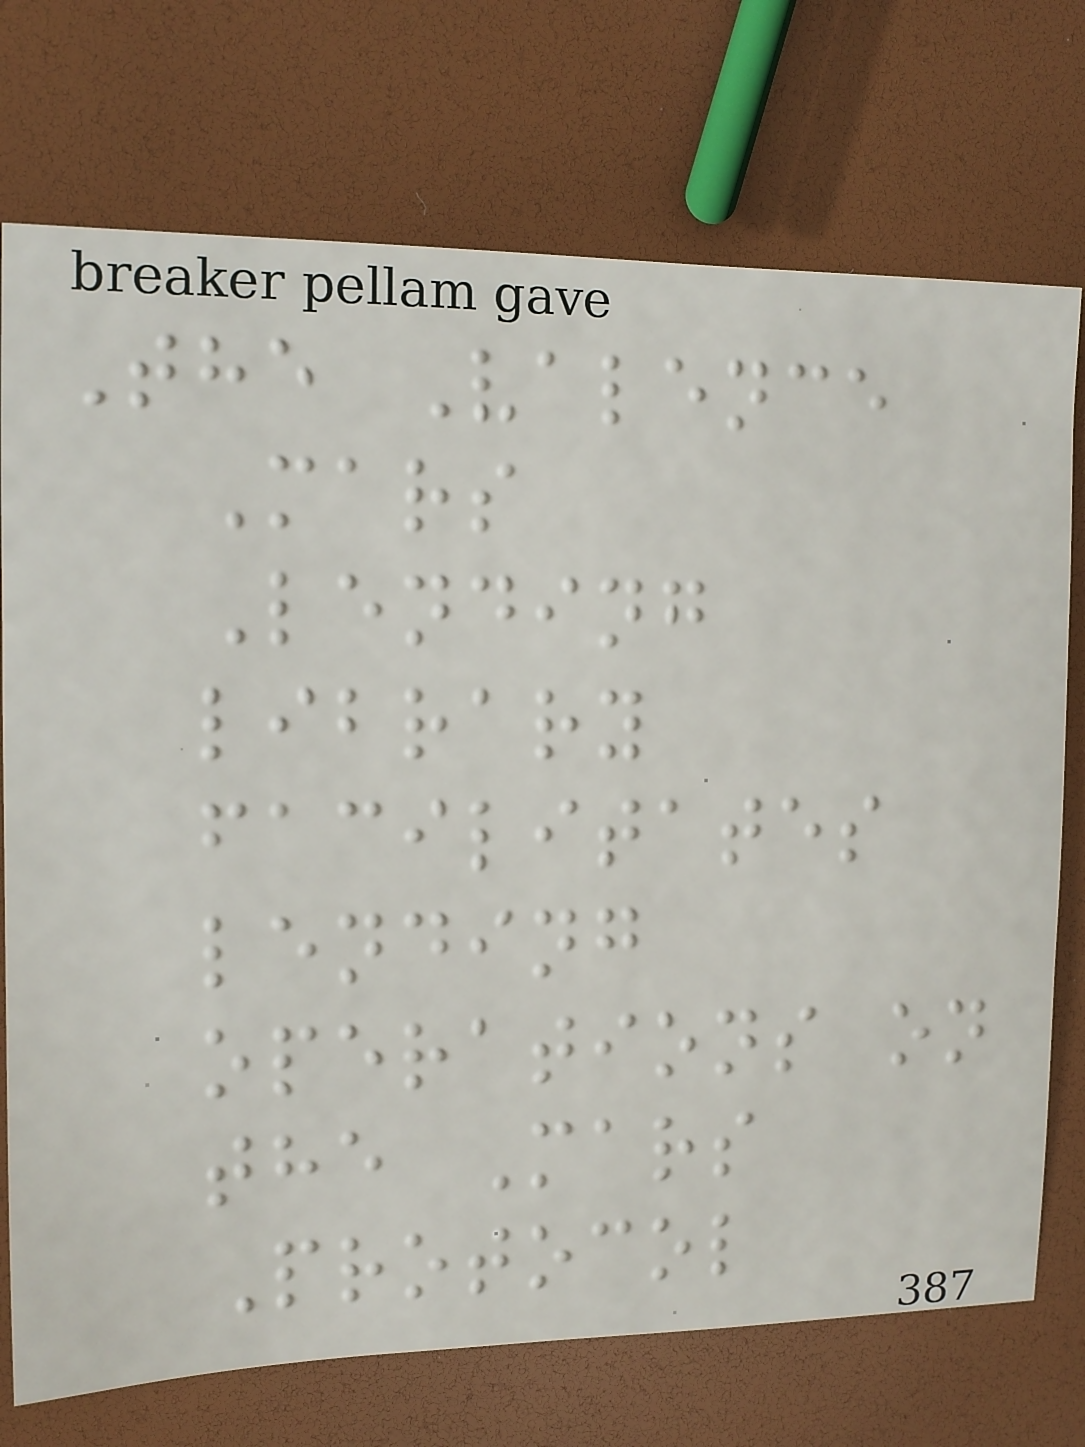The Valence
Mars
Lending
library
facilitates
lending
operations on
the Mars
Protocol
